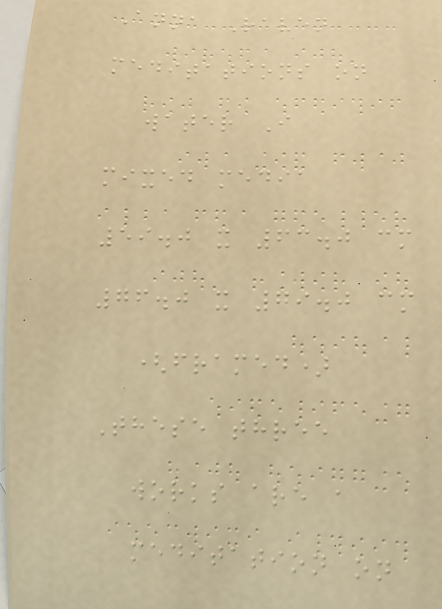Anna Raven
meditations on
water I
mixed media
59.0 x 63.0 cm
76.0 x 79.0 cm
(framed)
These three
works are a
meditation on
